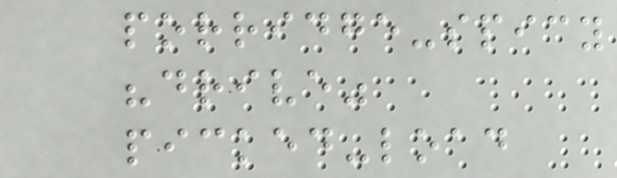porridge-spicy
"drive"
picked-load
